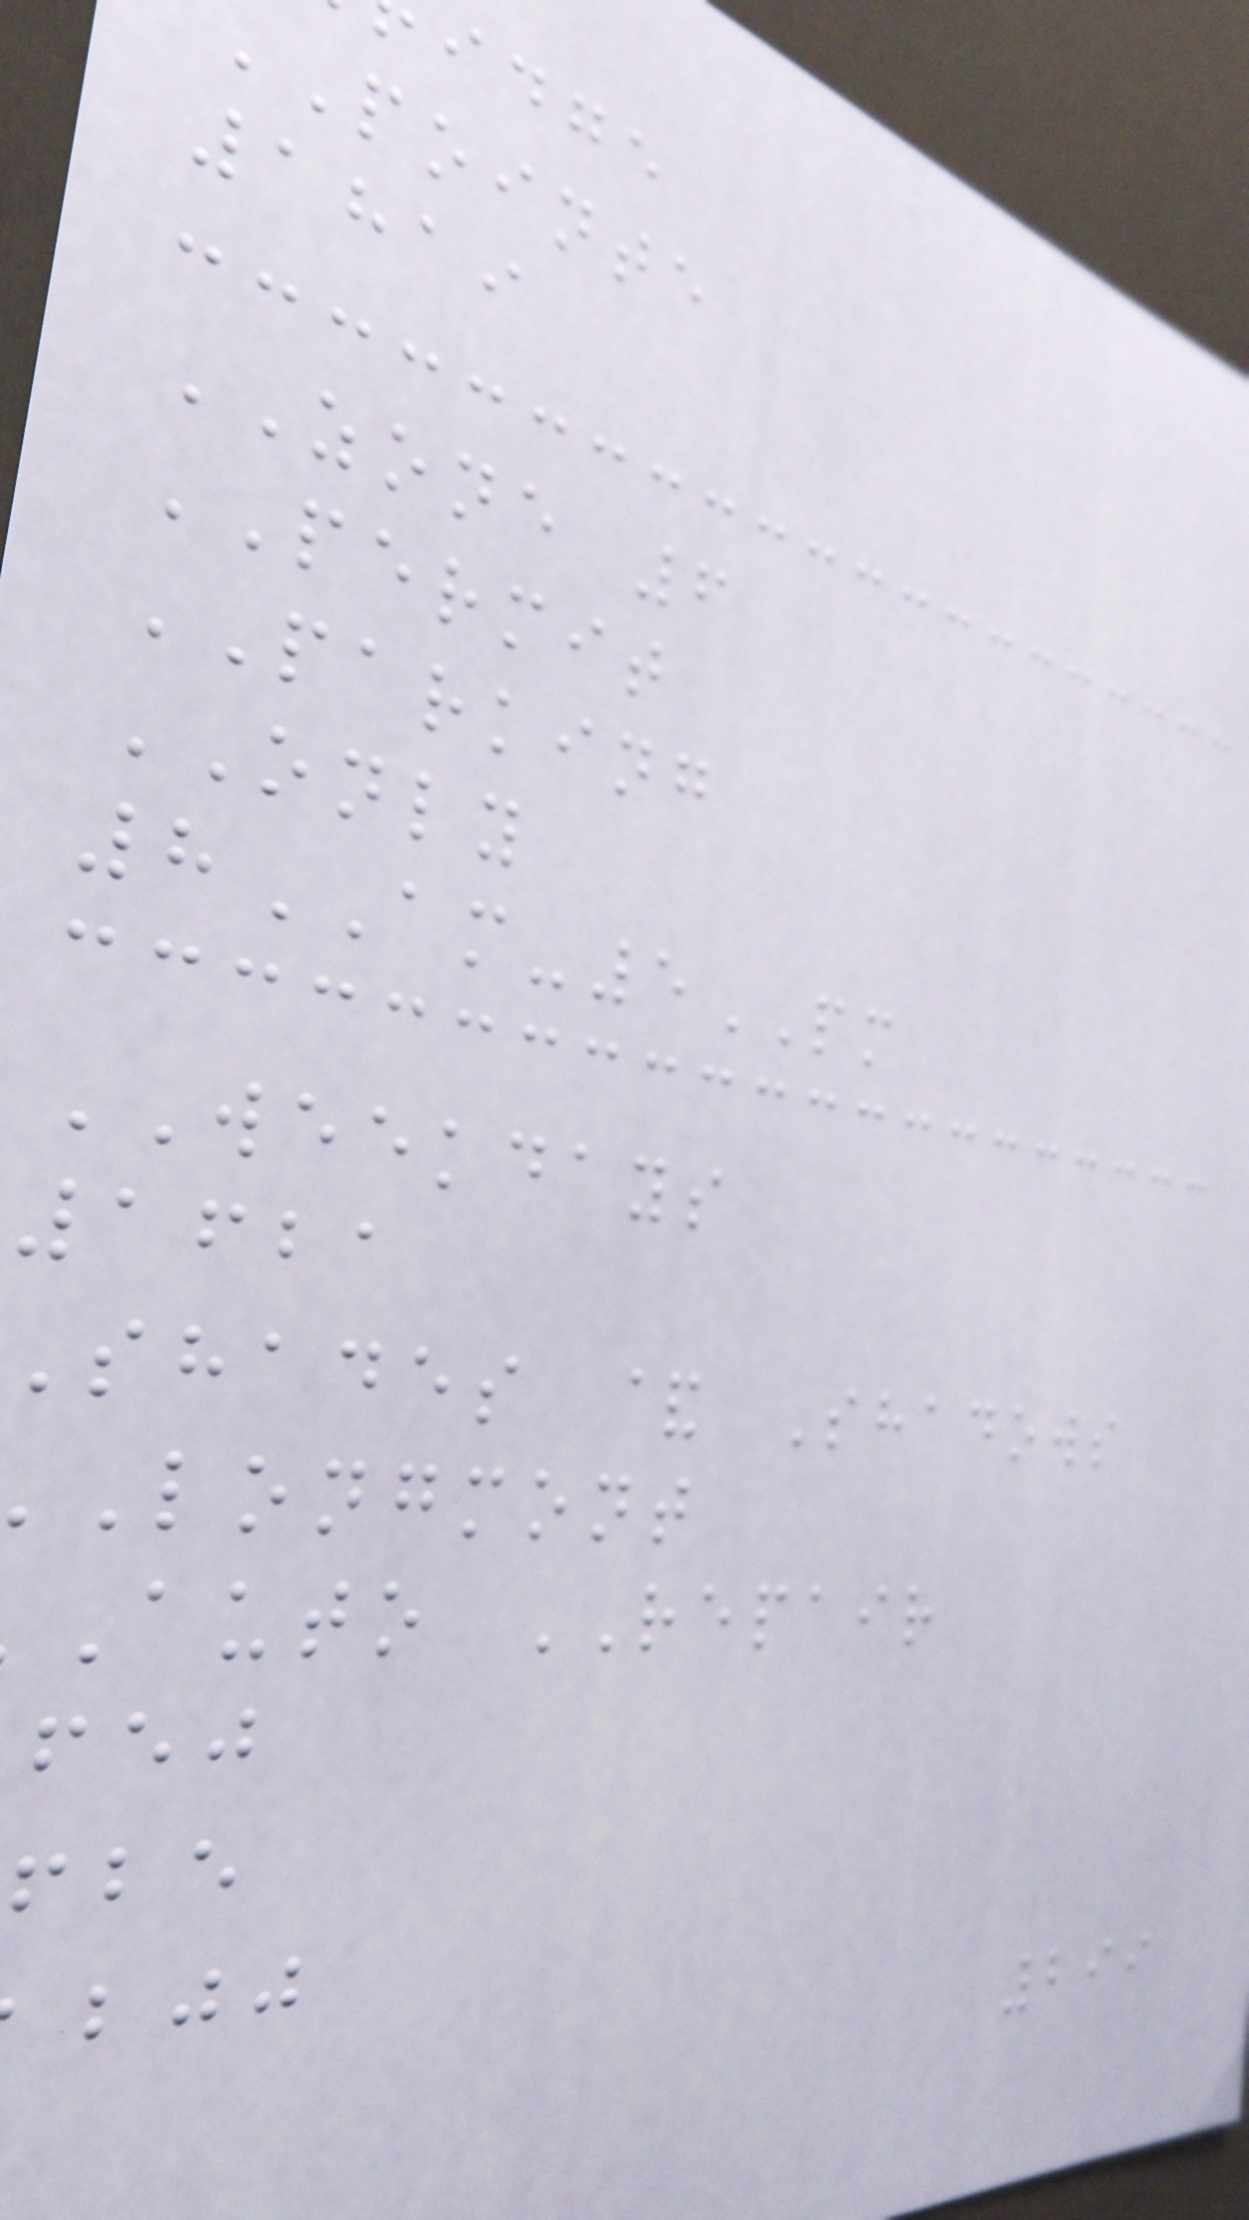idge
pointe
1819
ZONE 6
PERMIT
PARKING
ONLY
8AM-5PM
WEEKDAYS
1621
shades & Shadows
longmont
auto REPAIR
299
